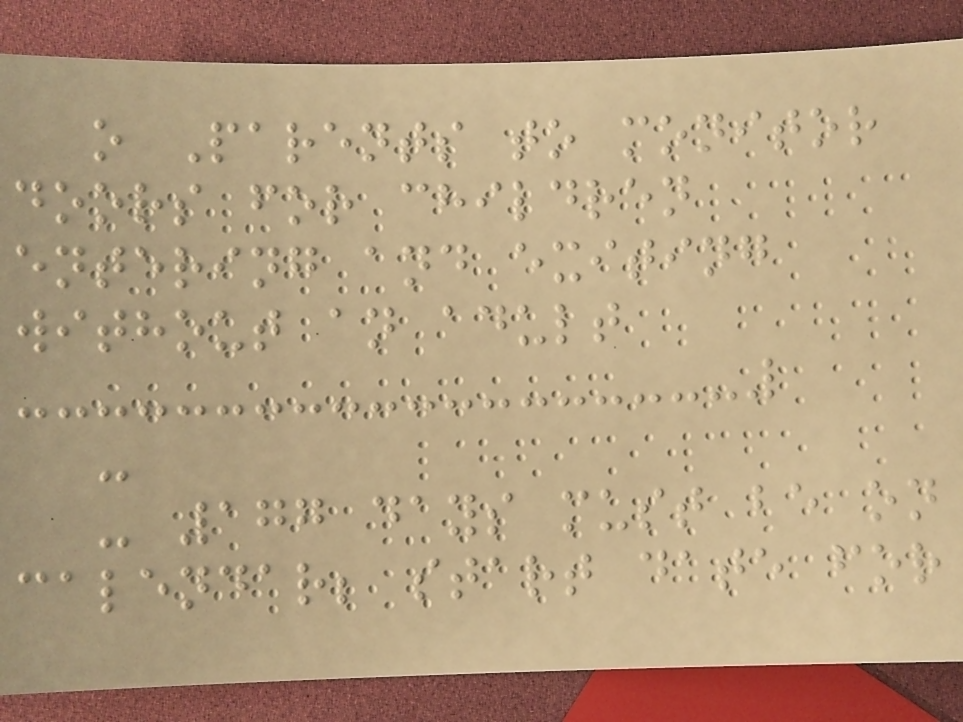o Parents to monitor
doors for children
entering and exiting
without an adult
-
- 177 days must be on
calendar; start date for
